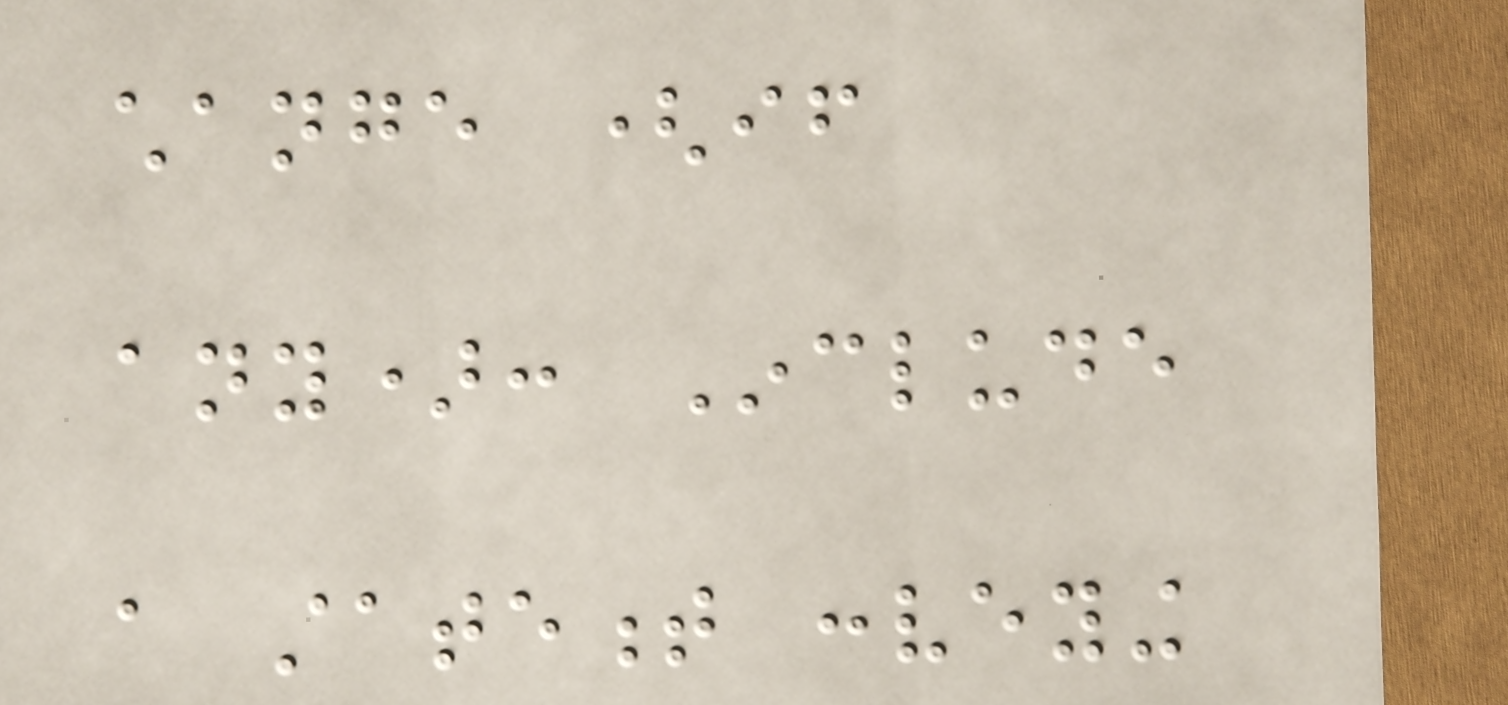change (if
any): Include
a statement conveying
